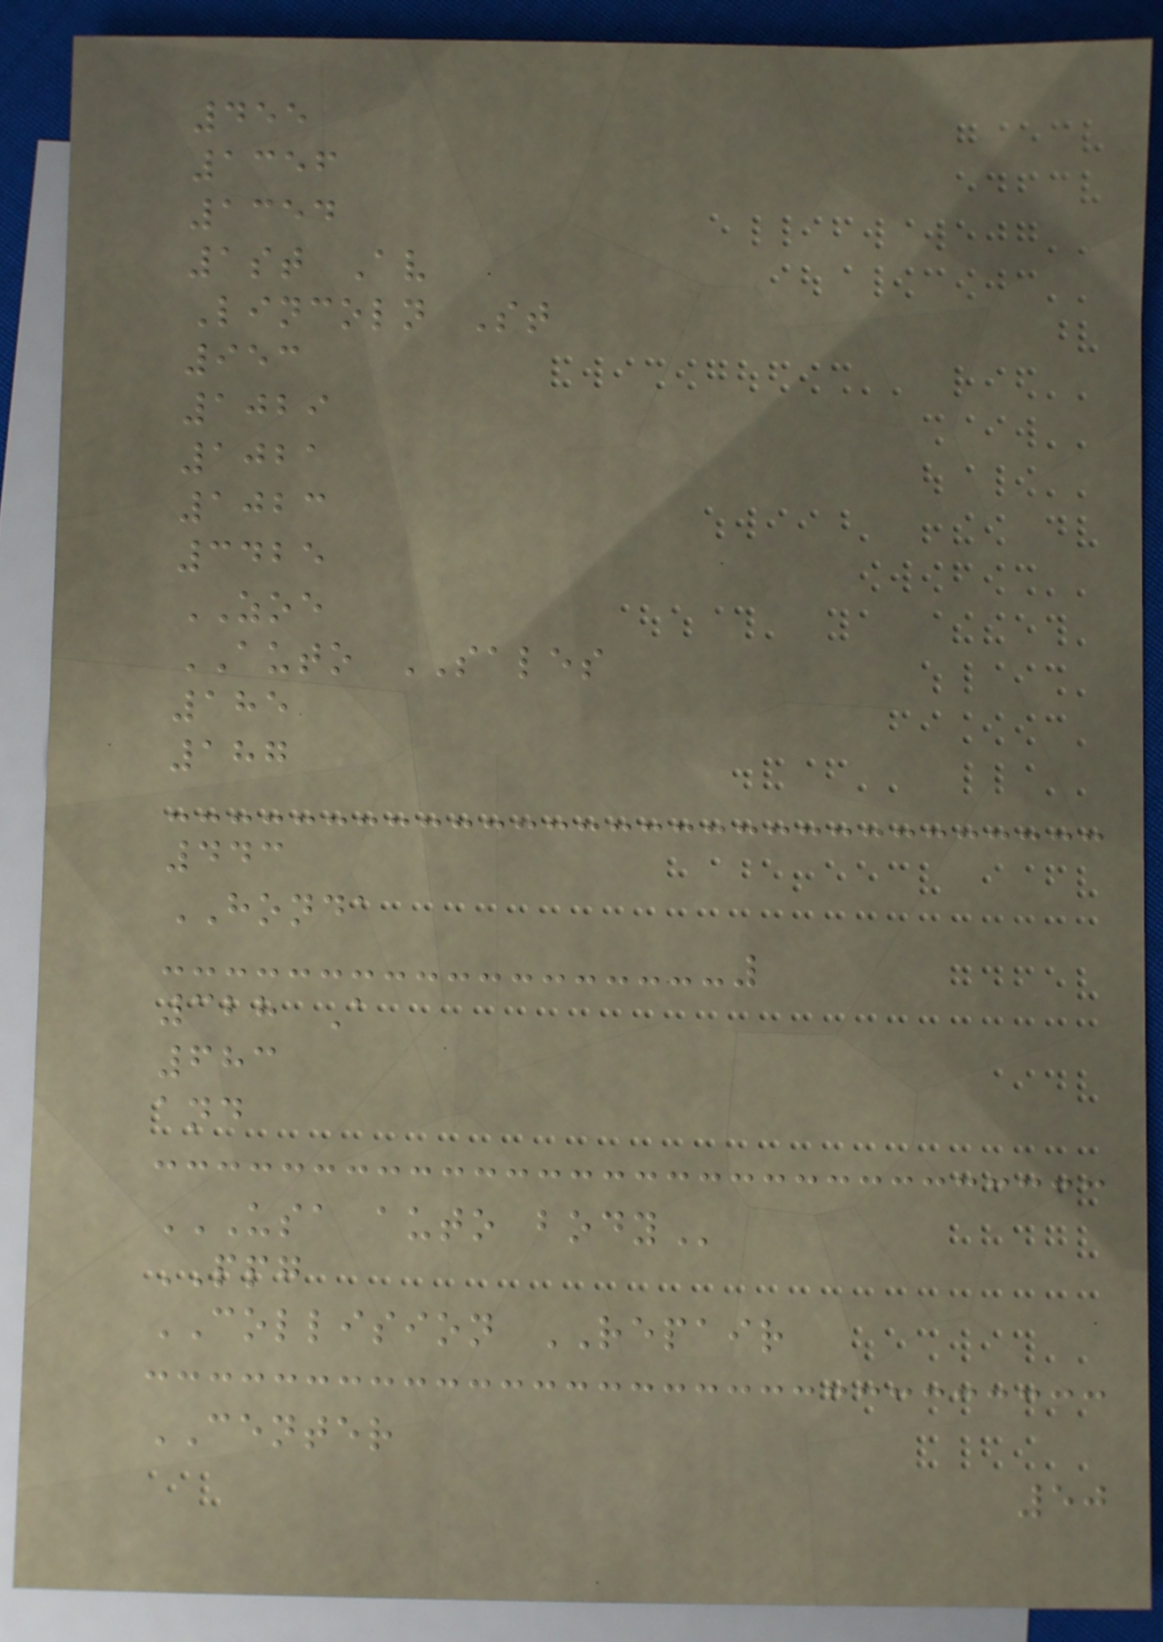455
1356
1354
1st Av
Lincoln St
953
1029
1021
1023
3425
ZOE
AUTO SALES
185
187
443
HONDA
328 A
683
and
USA AUTO BODY
PPG
COLLISION REPAIR
CENTER
50
